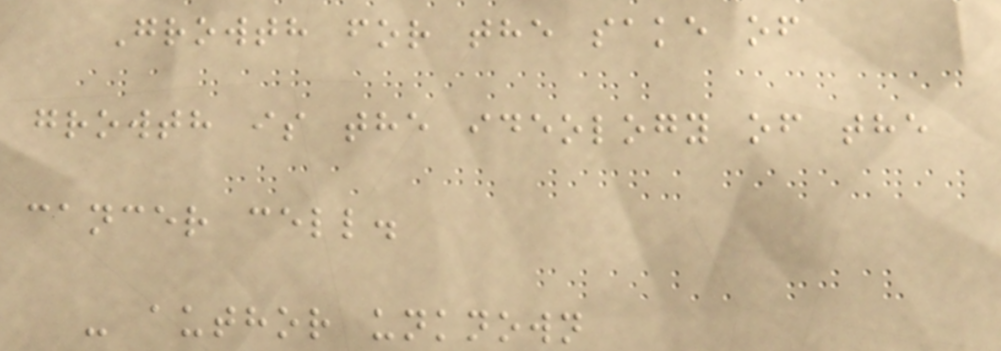Growth for the sake of
growth is the ideology of the
cancer cell.
- author unknown
